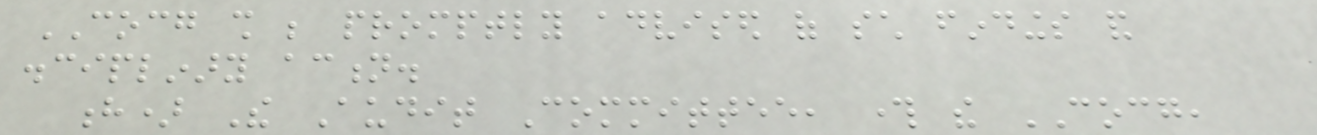COCG shall be promptly advised of such findings and
disciplinary action.
h) The Audit Committee, through the COCG,
